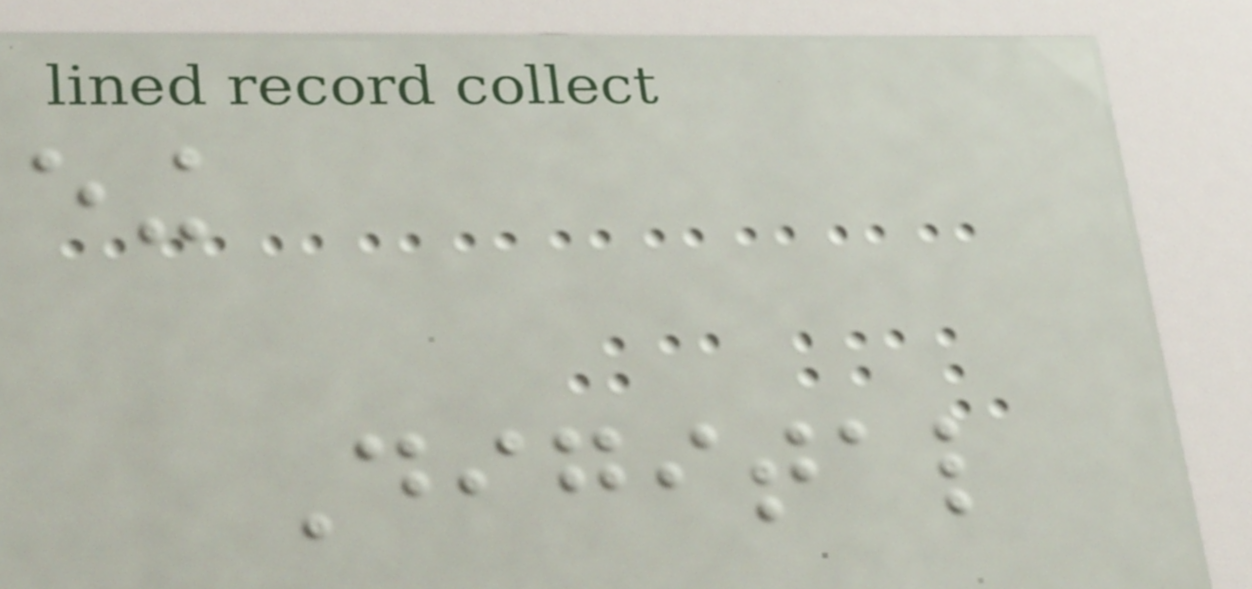eing
Digital
